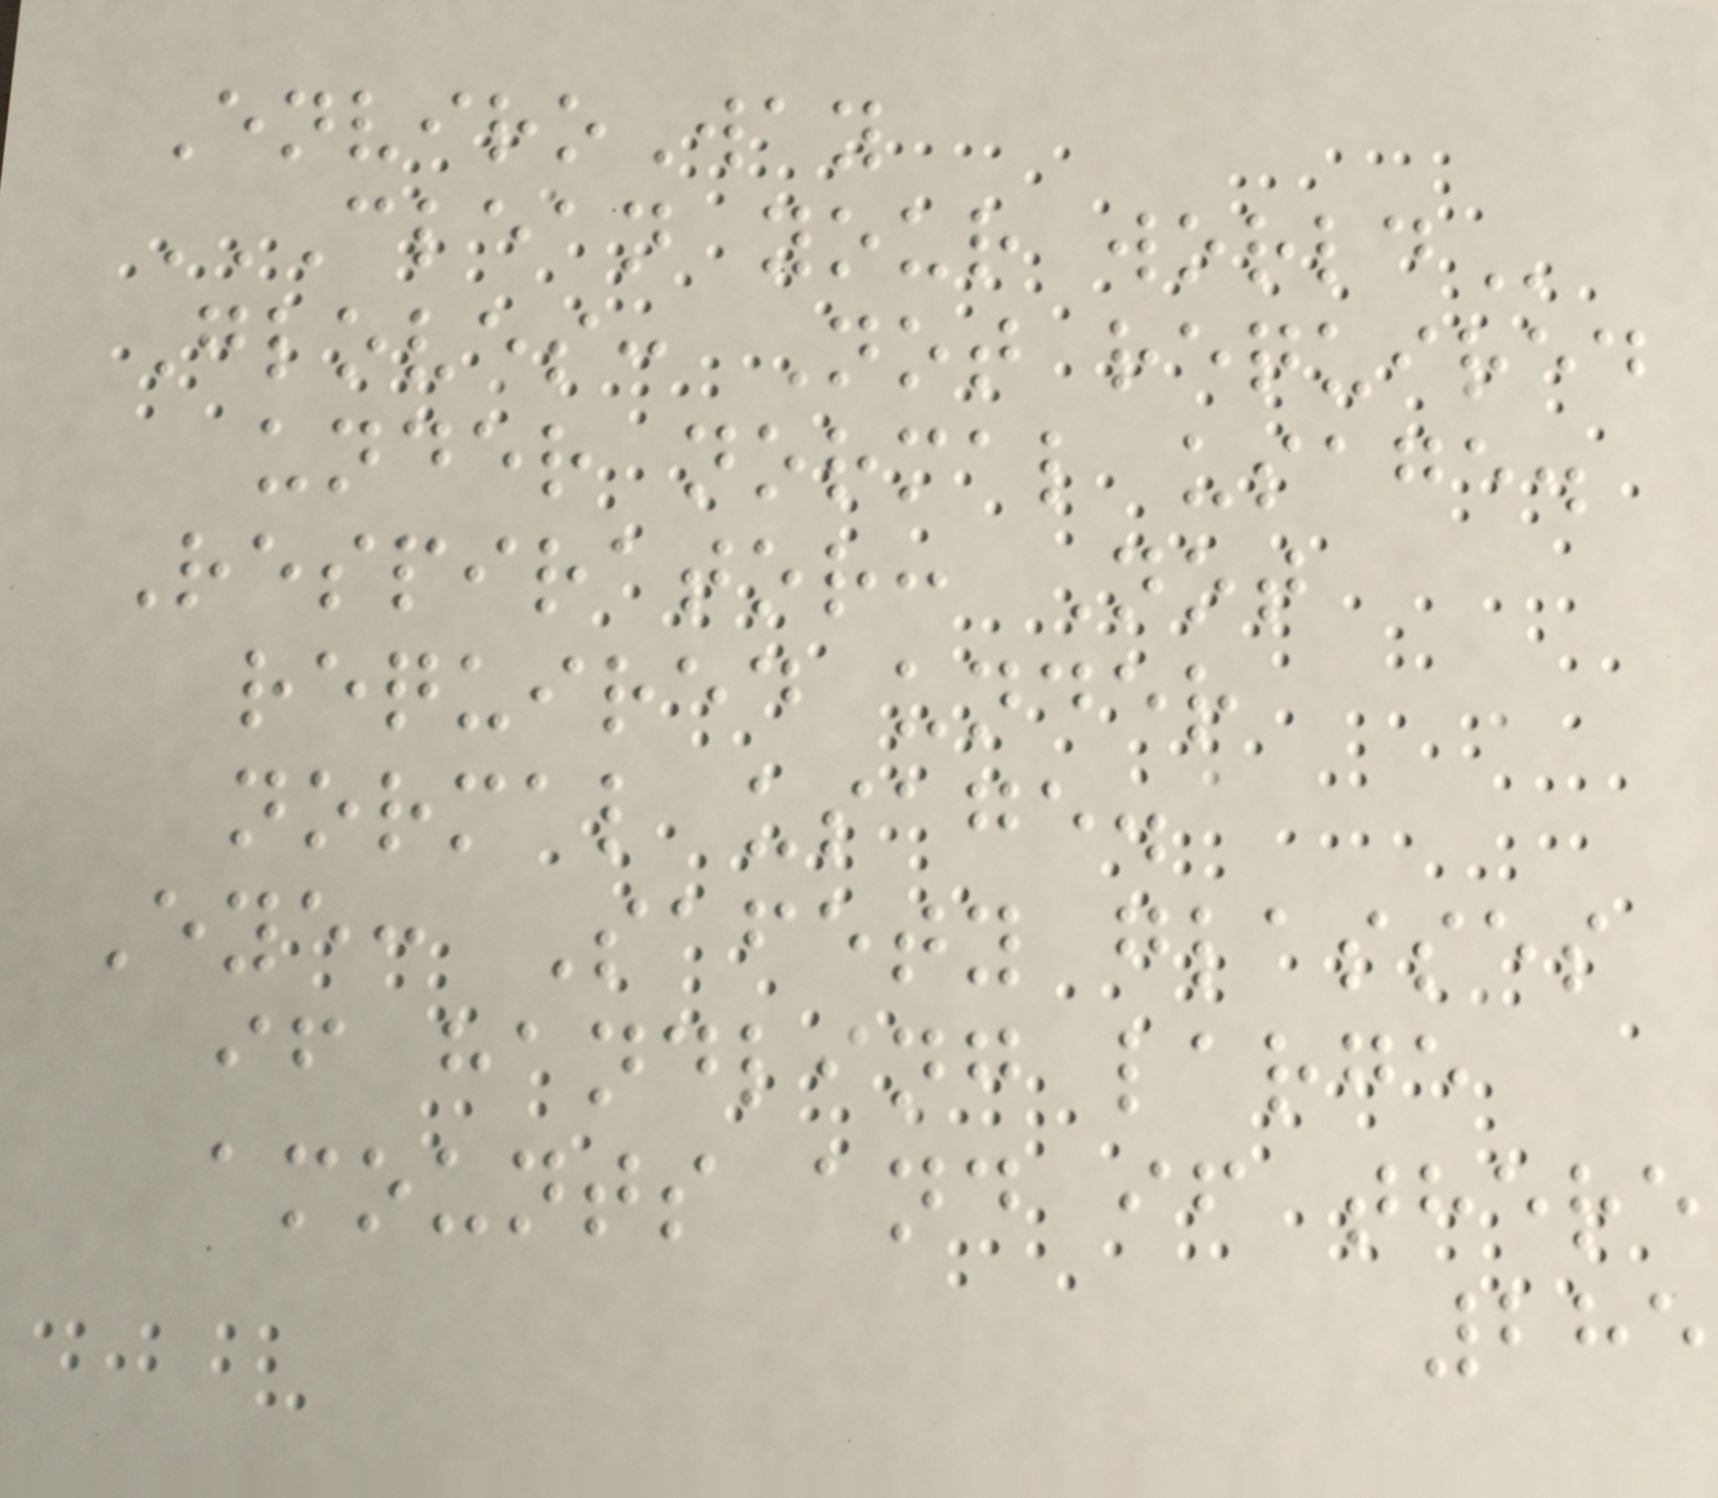EnviroWay
CLEAN YOUR WORLD
Gloves: Not required
under normal usage.
Respirator: Not
required under
normal usage.
Eye: Safety glasses
if handling large
amounts and if there
285
